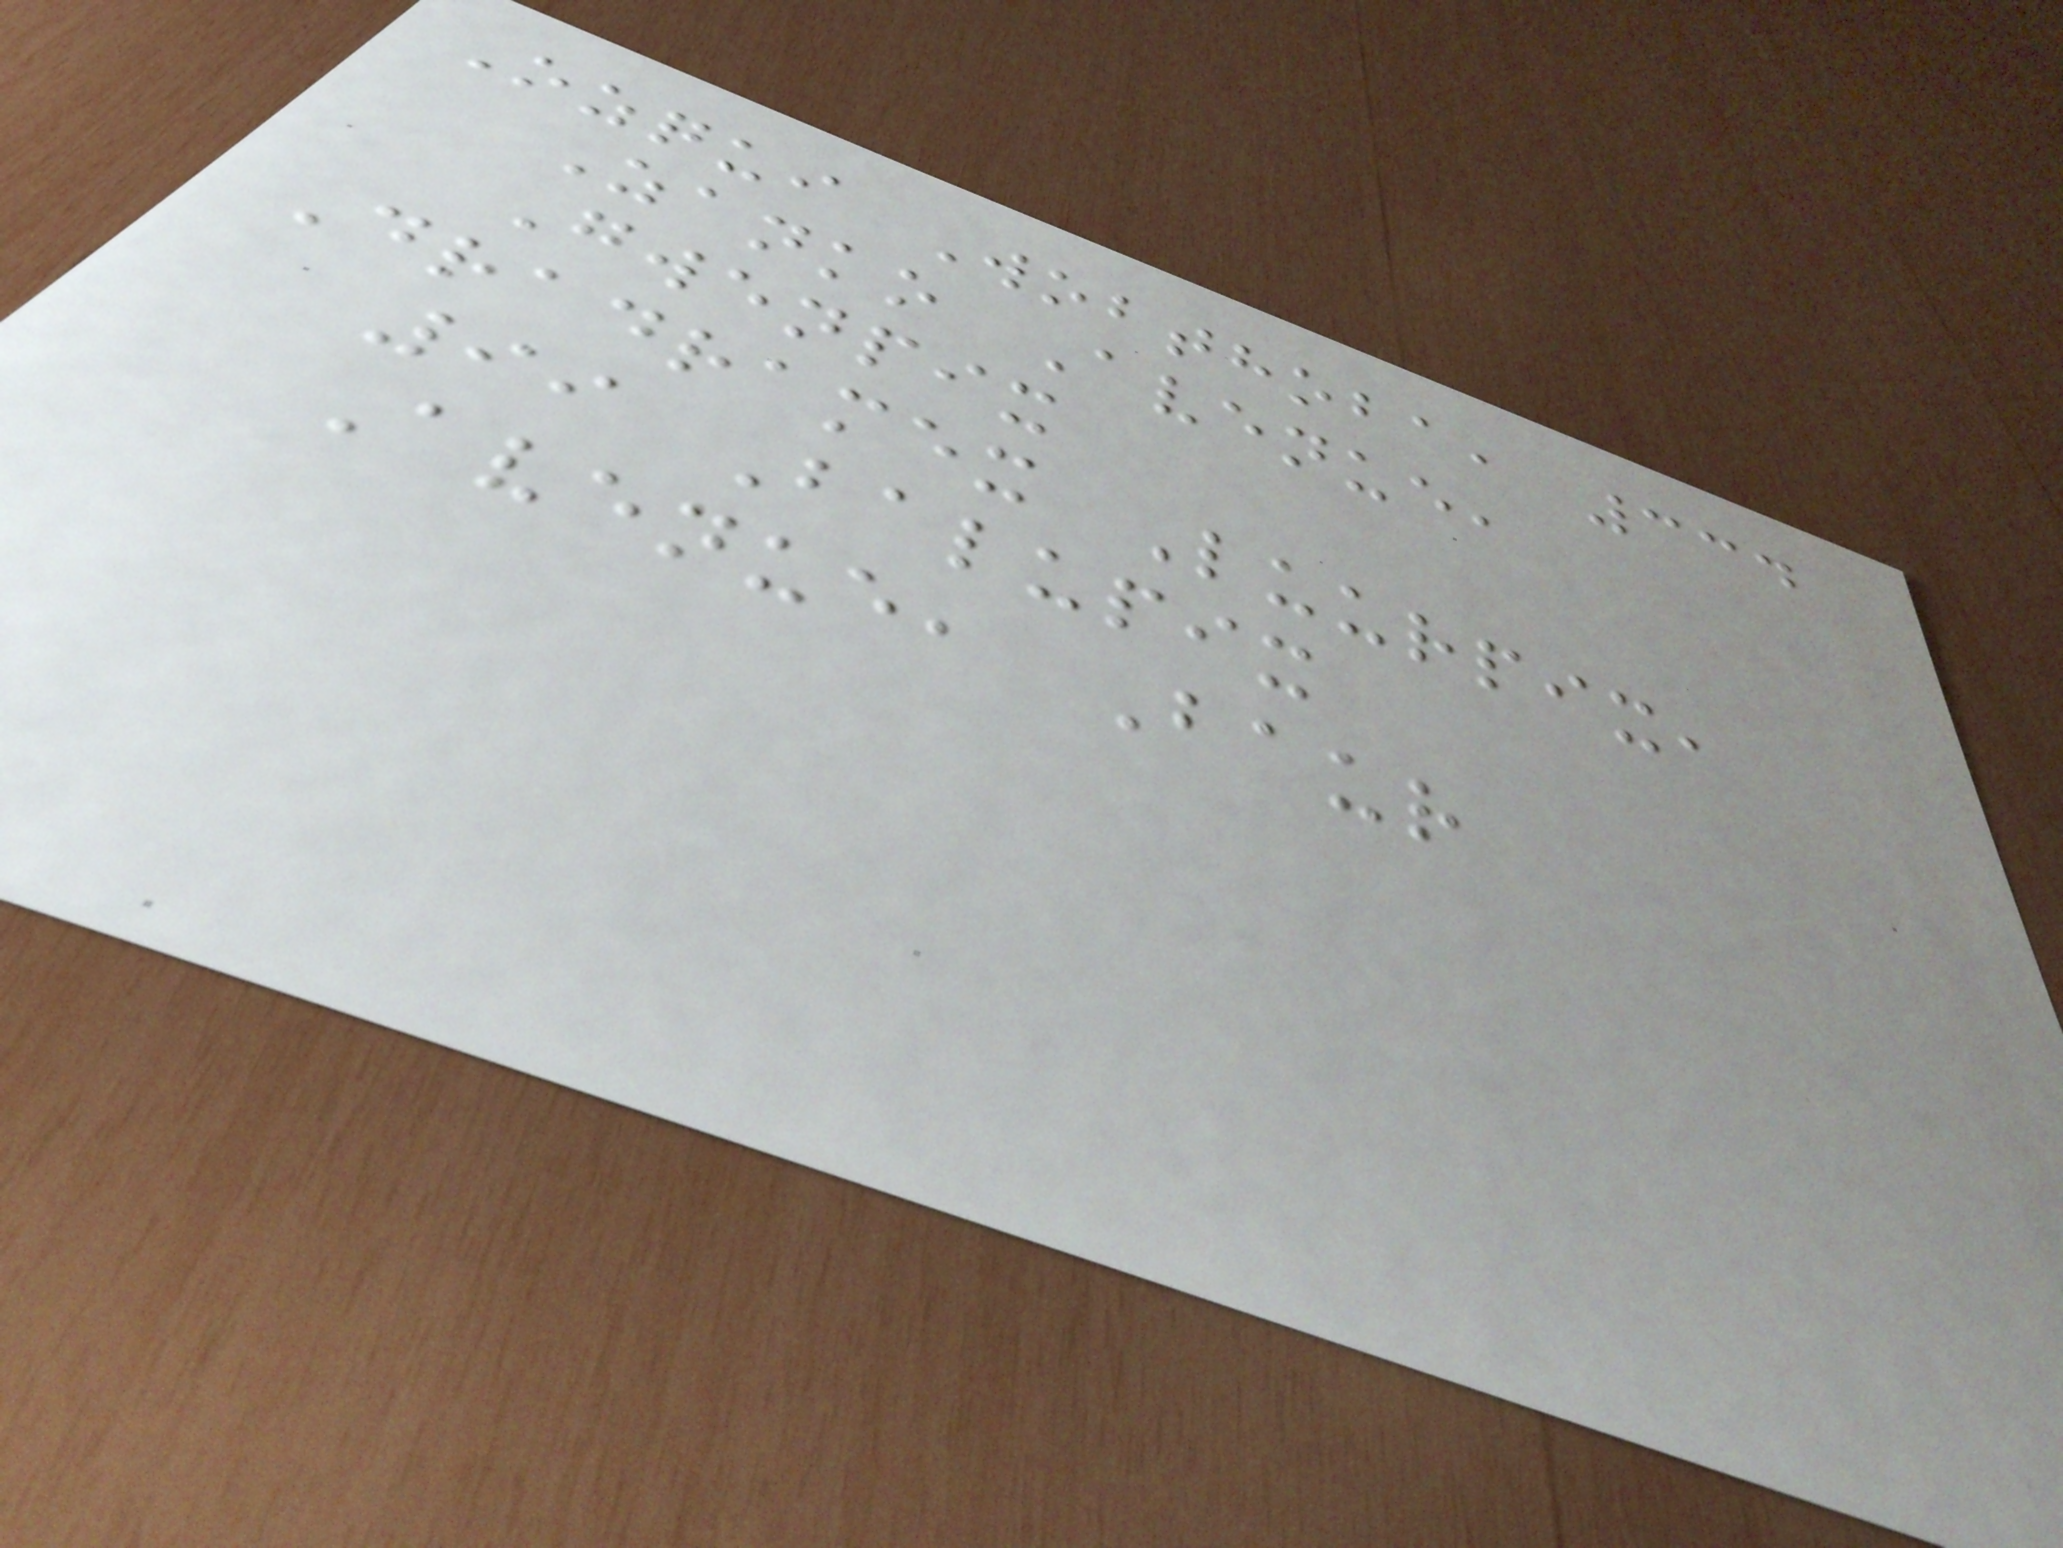Ozqui Wobthoba, 334
Zanko Avenue,
Gwenpix
Dradramex Luurpix,
99 Balupix
Avenue, Baur
